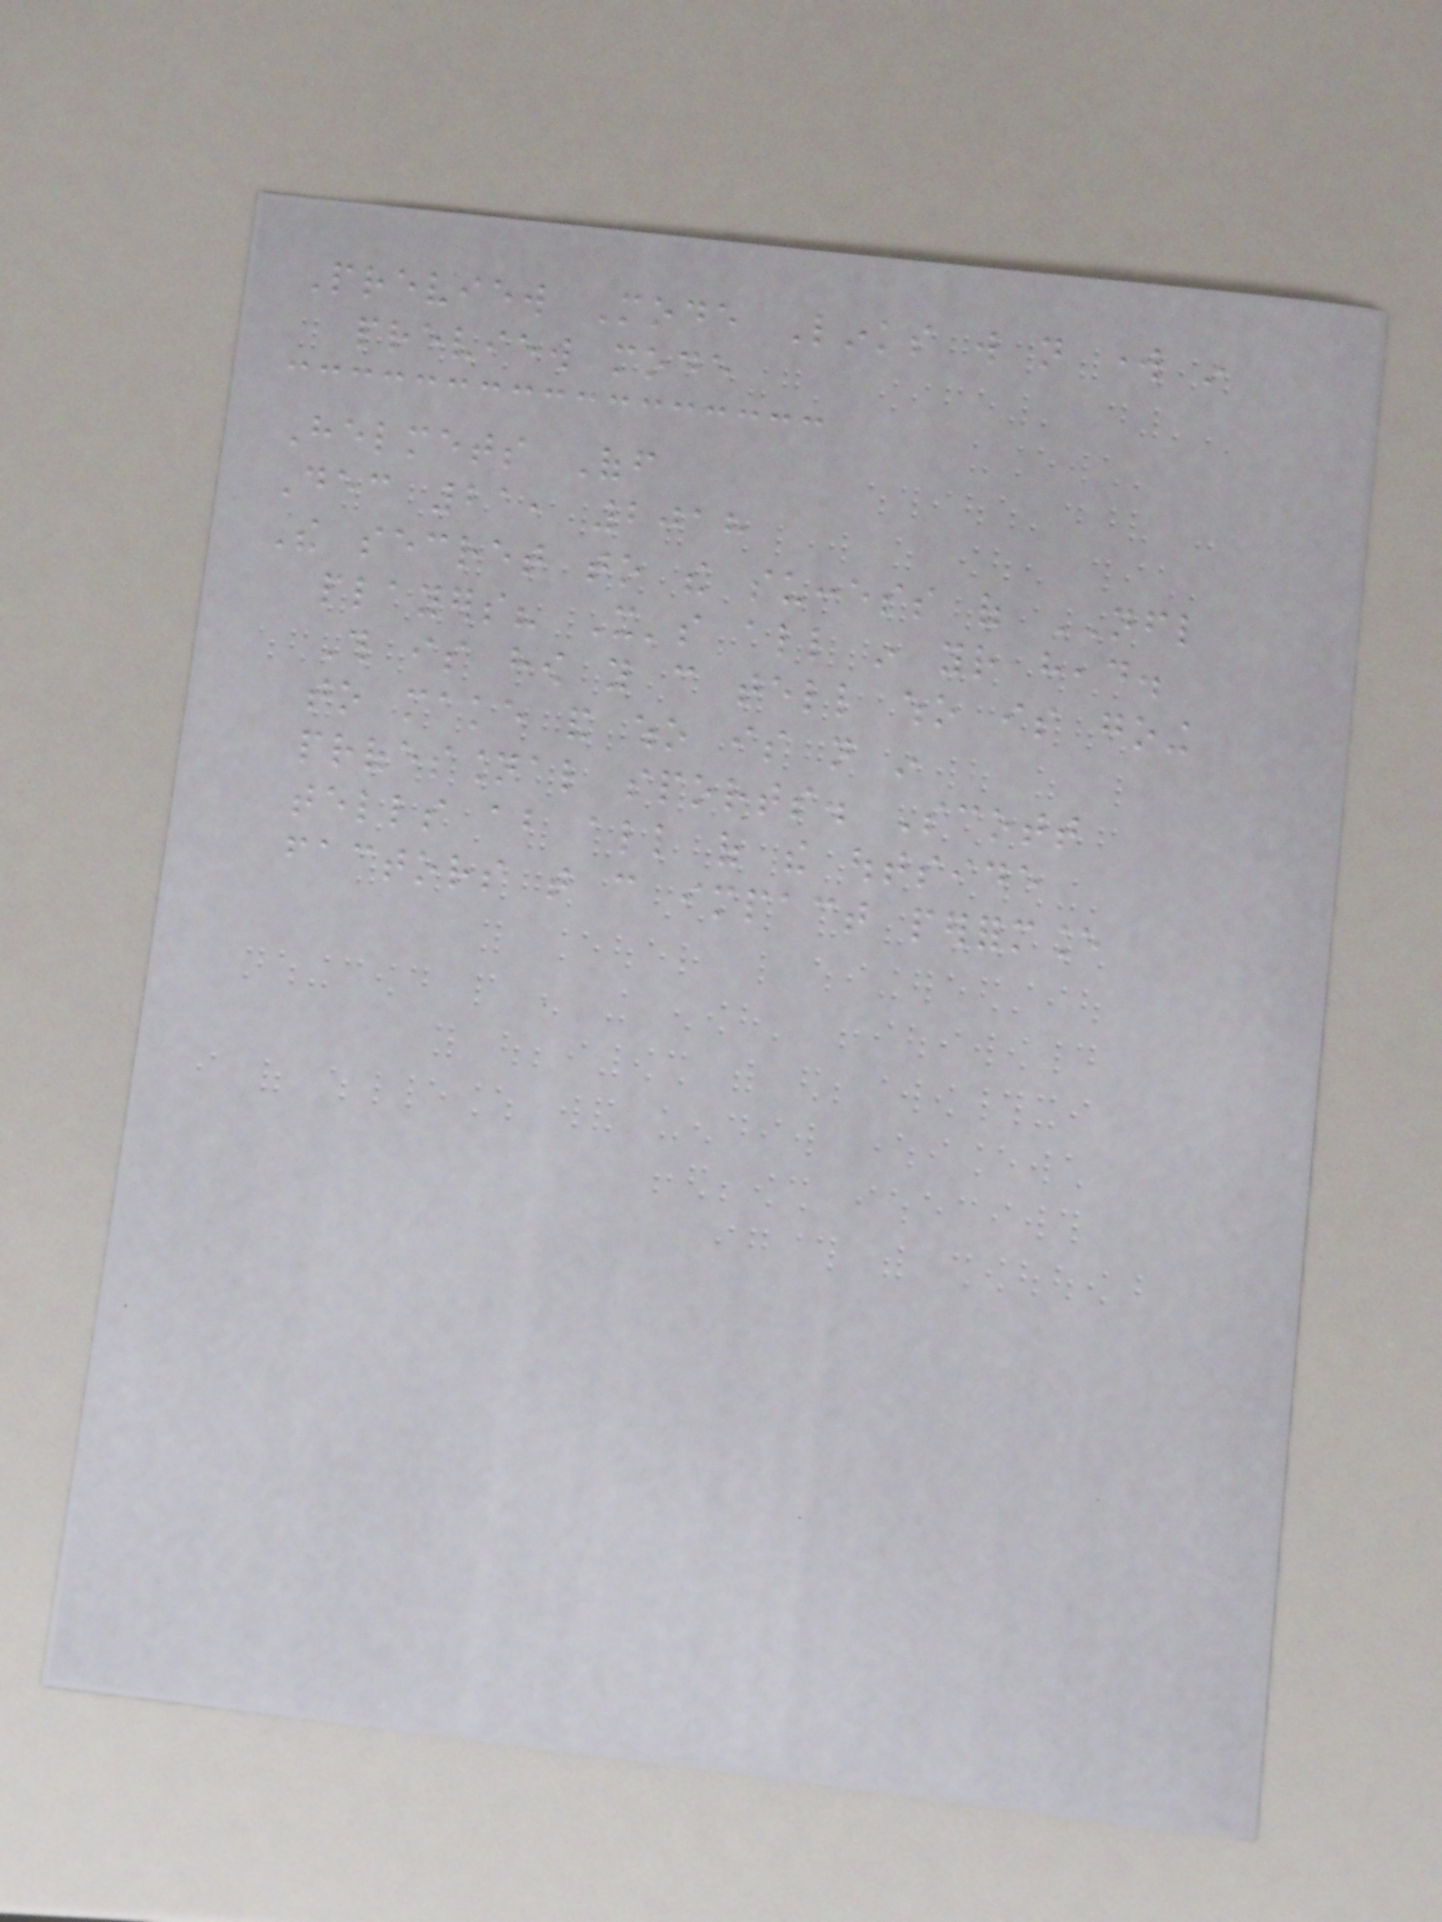Preview Mode Links will not work in
preview mode
Helmets Off
Dec 21, 2018
The secret to the success of NFL
players? It's all in your head.
This is how you can tell who is going
to make and who is not in
professional sports. Scott
tells about all of the outside
factors that can impact performance
